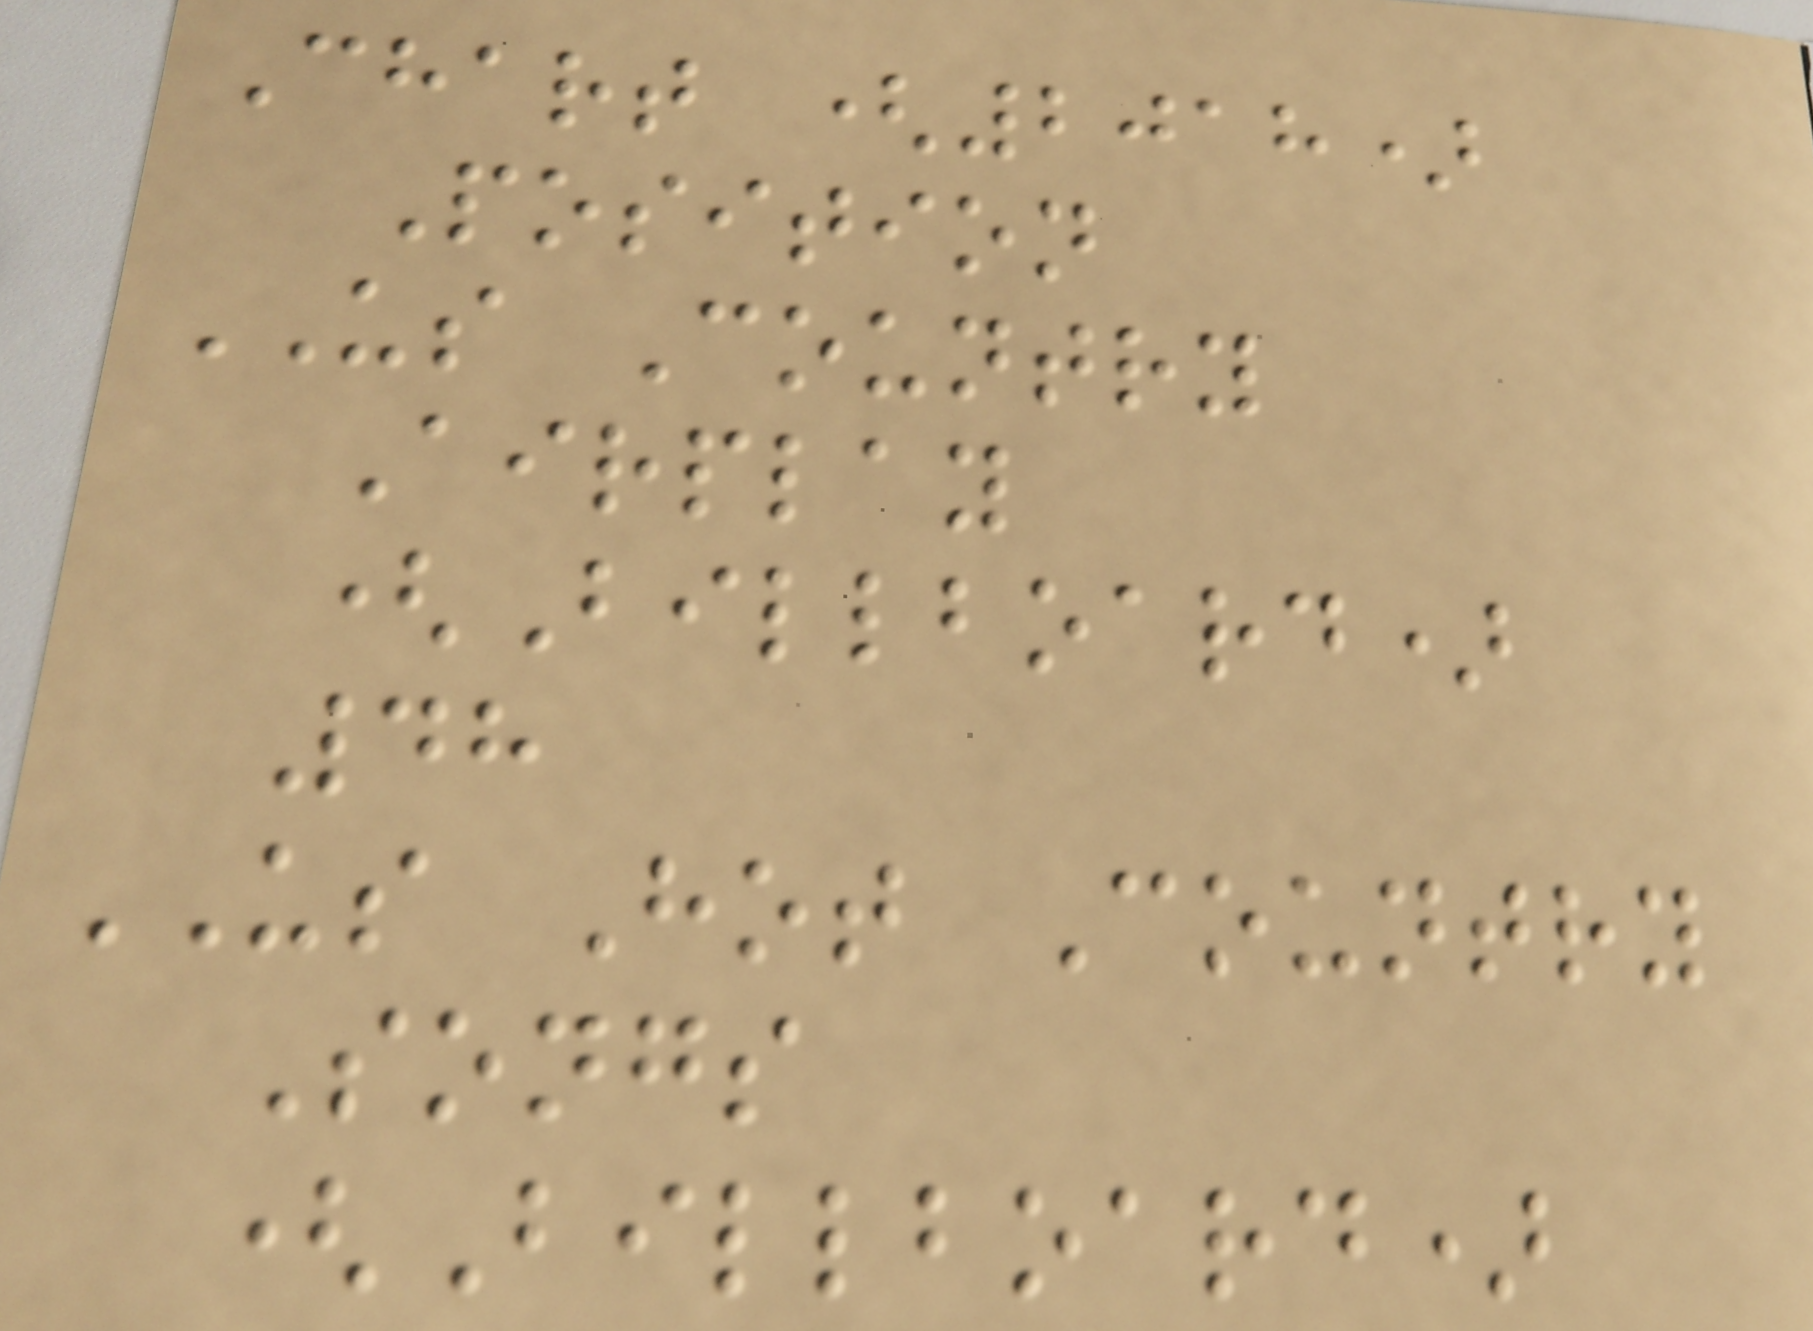Chart (2018)
Position
US Country
Airplay
(Billboard)
48
US Hot Country
Songs
(Billboard)
